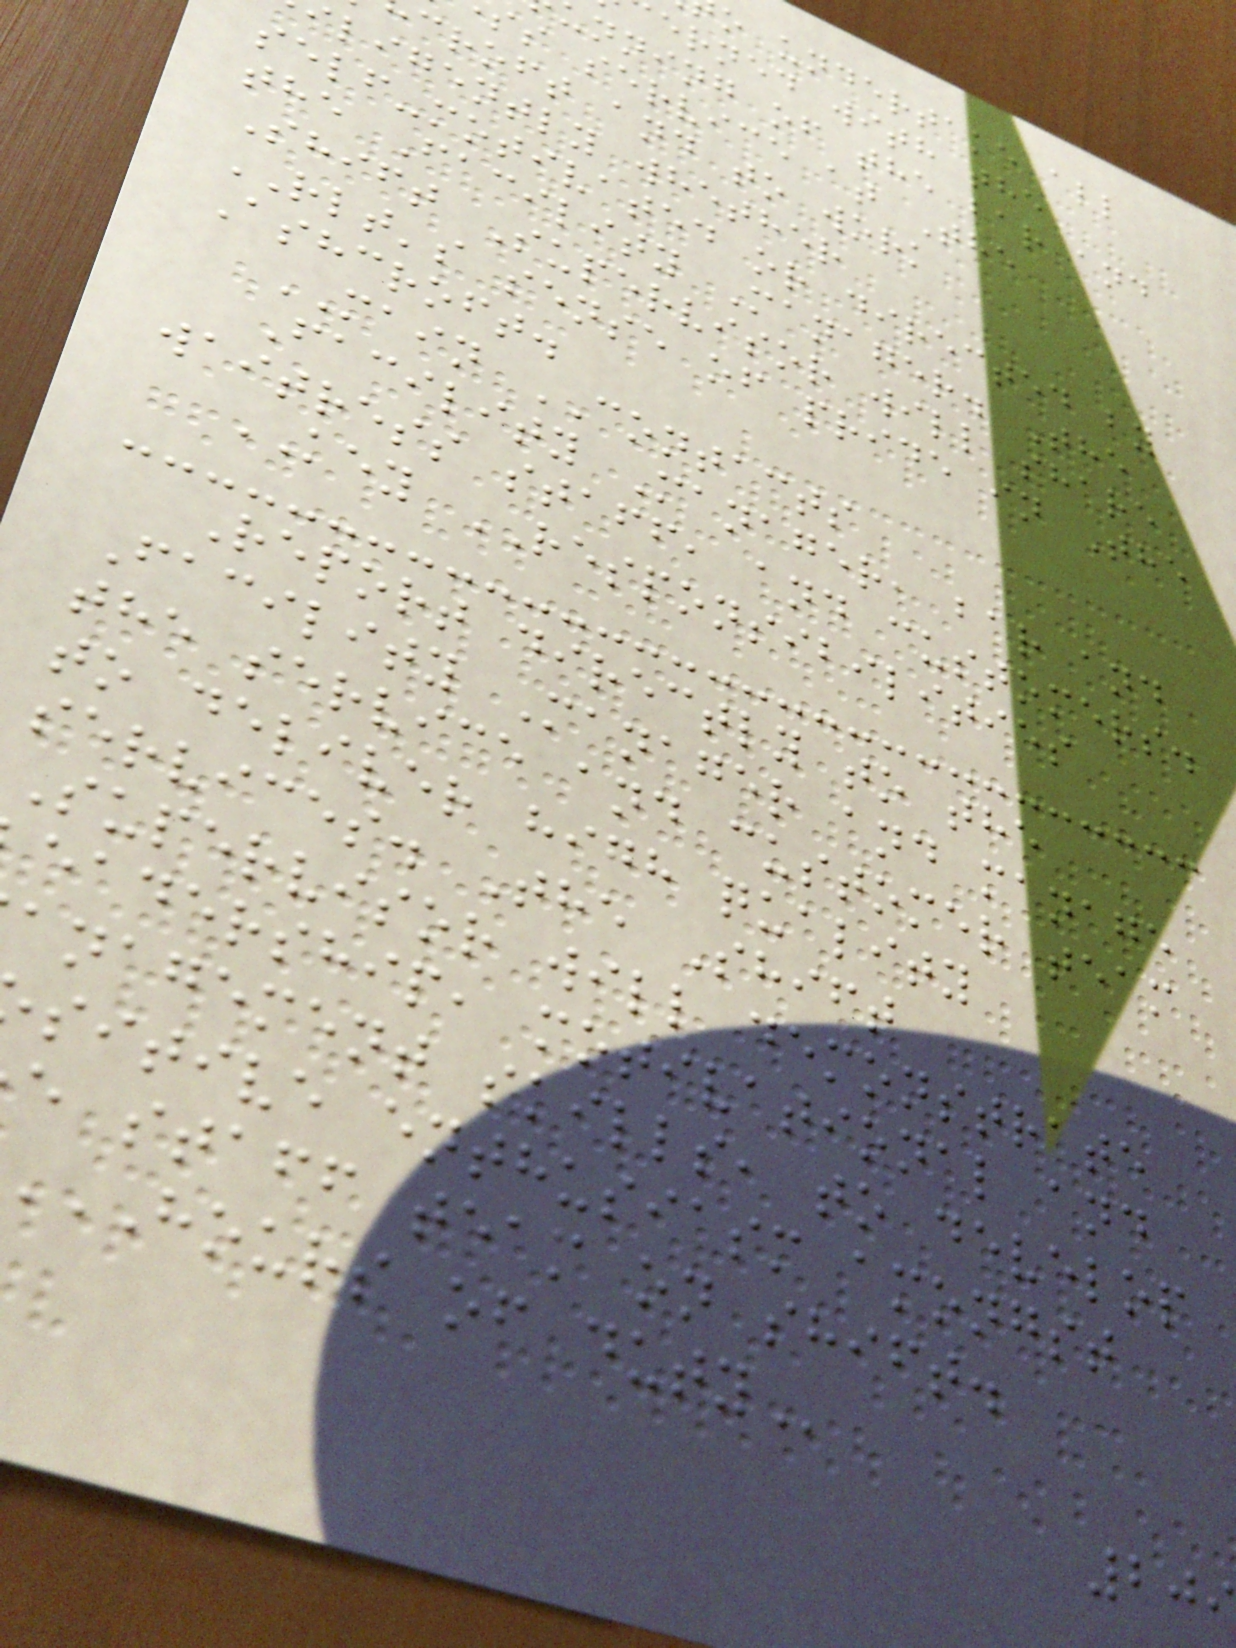o undertake all
erned with the
nning of the bar and
ss service at The
croft and to work
ligently whether
self-motivated or directed by
the Facility Manager. The
Shift Supervisor will share
RLT's sense of pride in The
Ashcroft.
MAIN CONTACTS
Facility Manager, bar and
waitress staff, and customers.
KEY RESPONSIBILITIES
Report directly to the
Facility Manager and manage
the service and customer team
to deliver high quality
services. The Shift
Supervisor will demonstrate
eadership, motivational and
anagement skills, to develop
sitive enthusiasm amongst
e staff team on shift.
HOURS of
